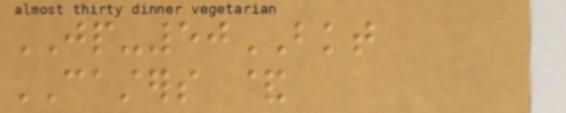JP-50BKT
CASTERS &
